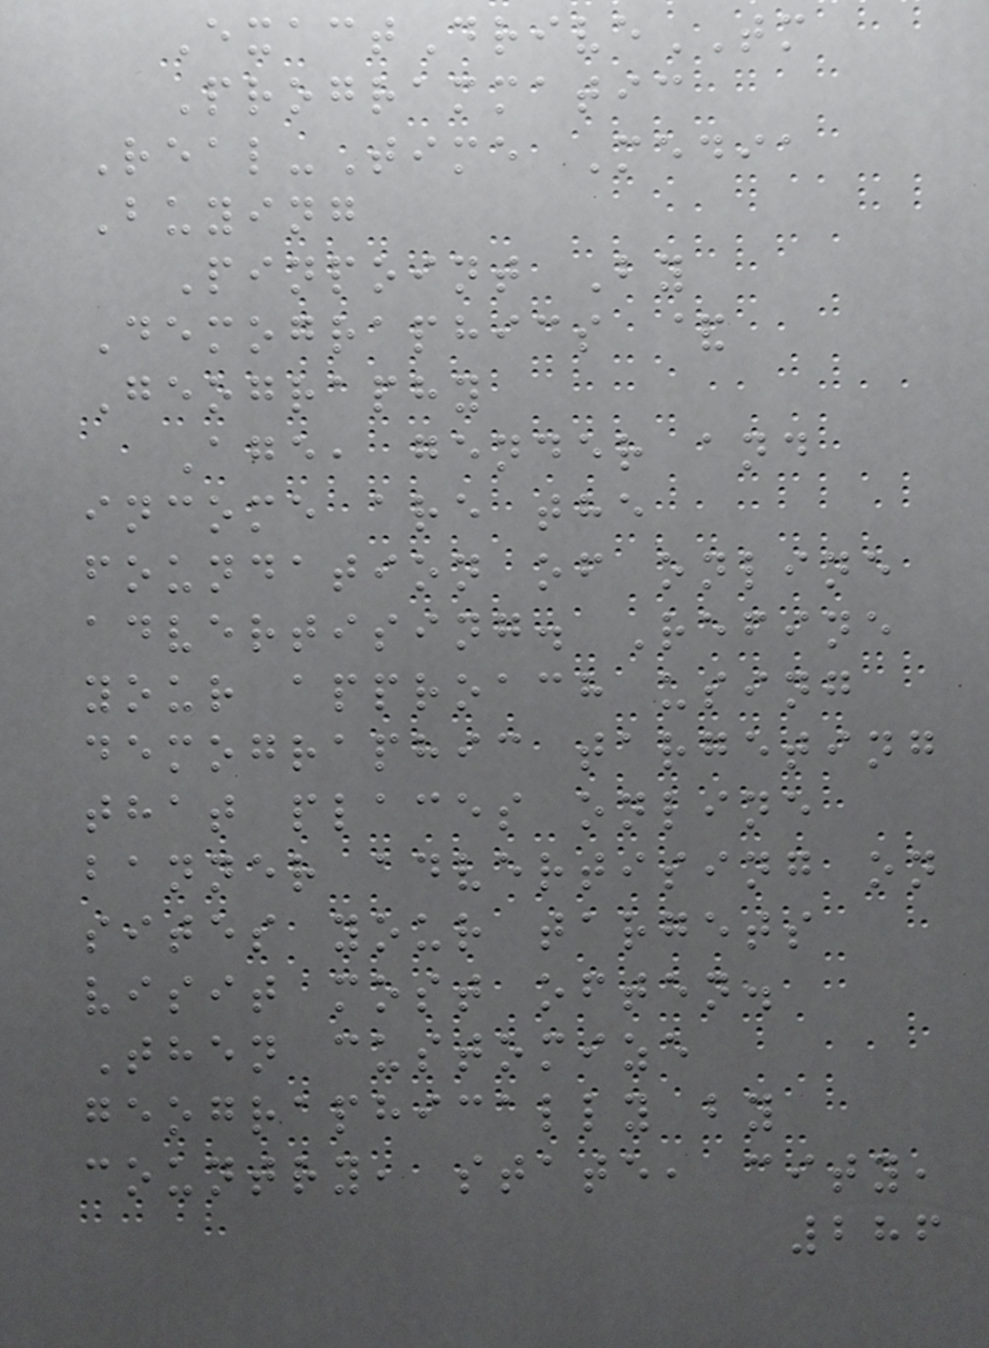ExactDriveTM
Programmatic
Real-Time Media
Buying
Pinpoint By
Demographics &
Geography
Age, gender and
income are the
foundation of online
advertising. Refine
your approach using
demographic targeting
that places online
banner advertising on
sites your targets
visit most often.
Then customize
geographically by
country, state, city,
286
